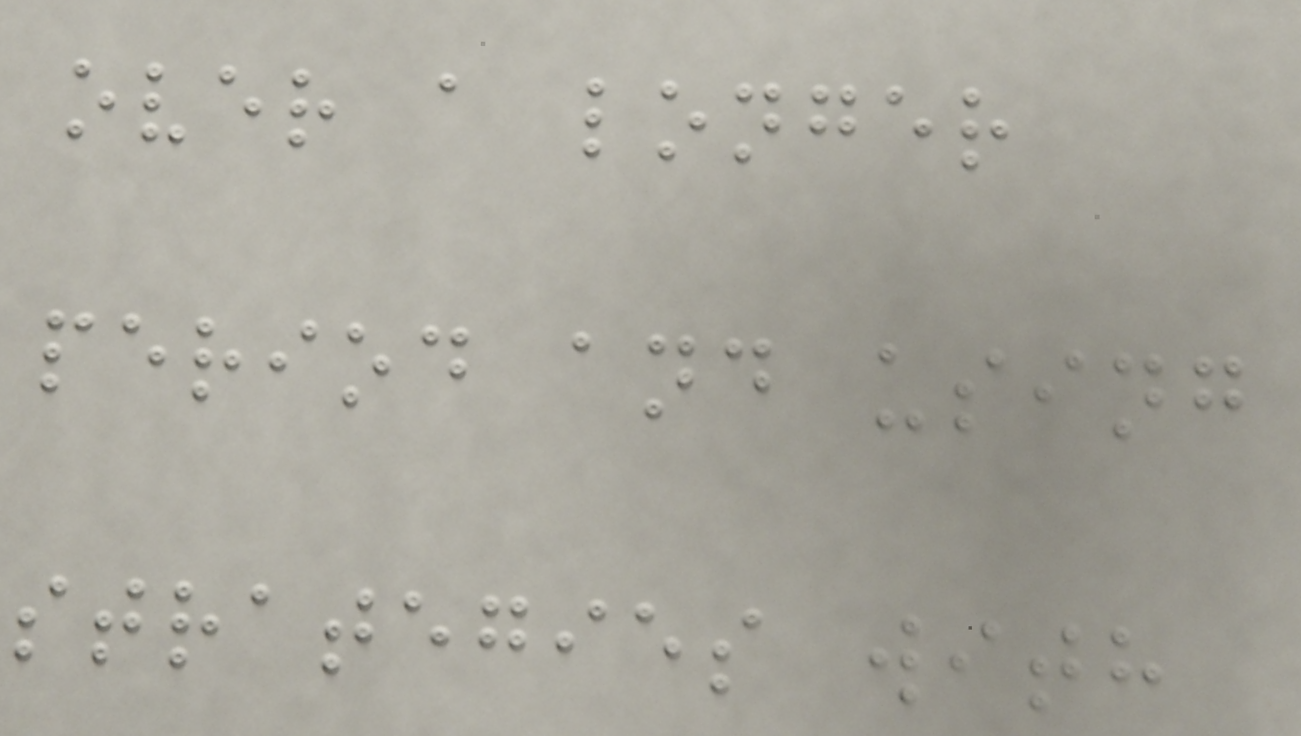over a longer
period and using
strategies with
